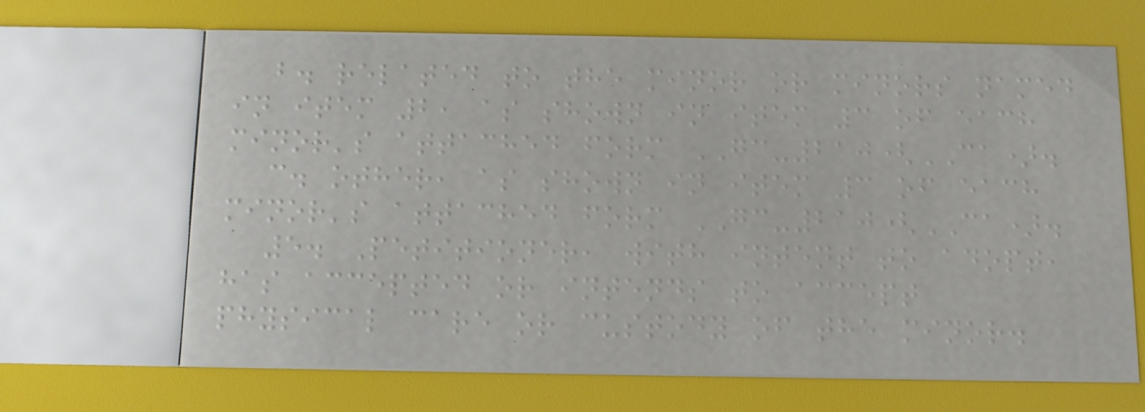b. related to the minor or minors named
in item 2, as shown in item 3 of each
minor's attached form GC-210(CA).
c. other, as shown in item 3 of each
minor's attached form GC-210(CA).
5. Petitioner, with intent to adopt,
has accepted or intends to accept
physical care or custody of the minor.
